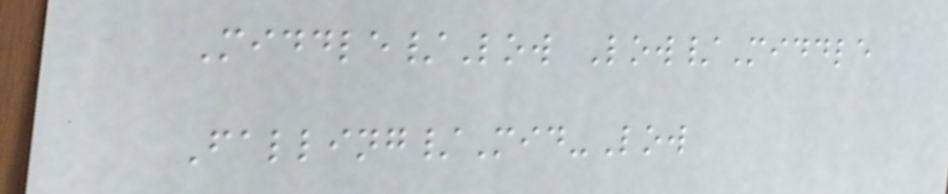Middle/Low Low/Middle
Falling/Mid-Low
